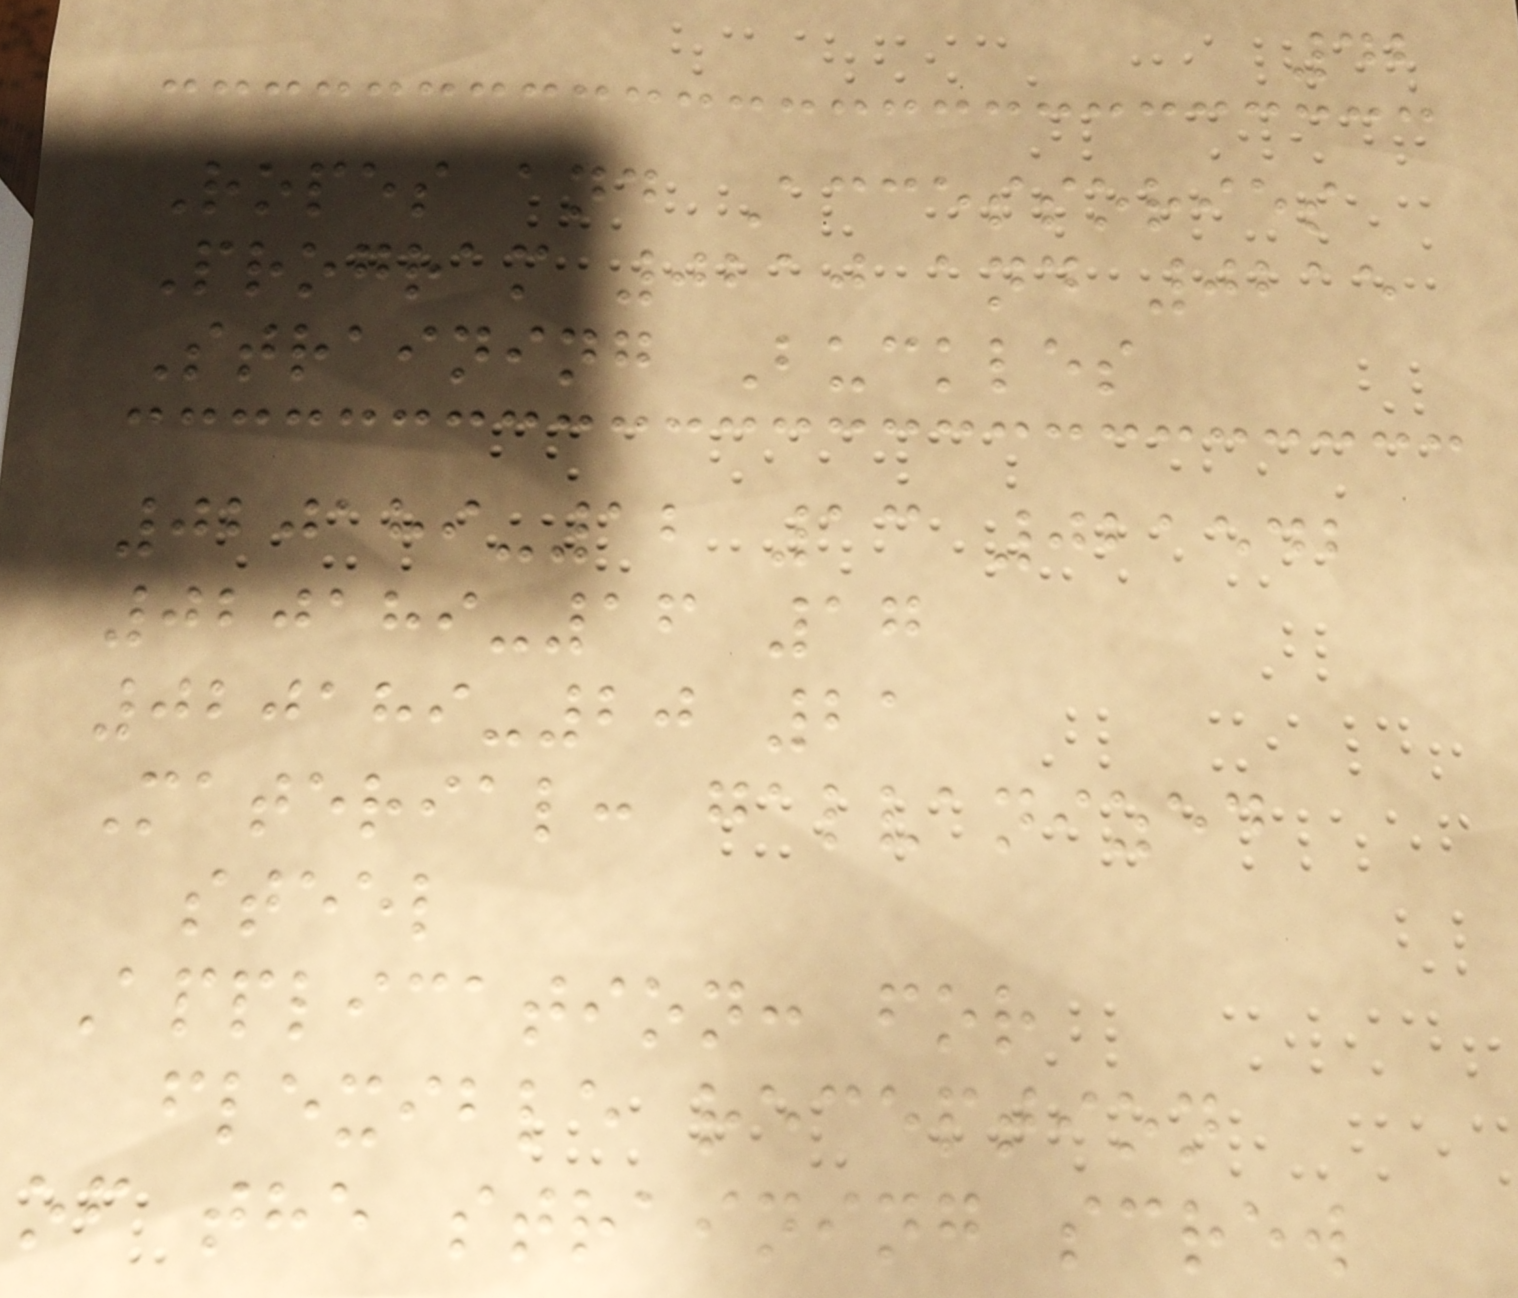42
Ropes and Accessories
Program 0210 and 0215
Straining Buckles
020189-12 13 021542
020189-16 17
020189-20 21
Material: galvanized
steel
Application: for
flexible reception
of the straining screw
